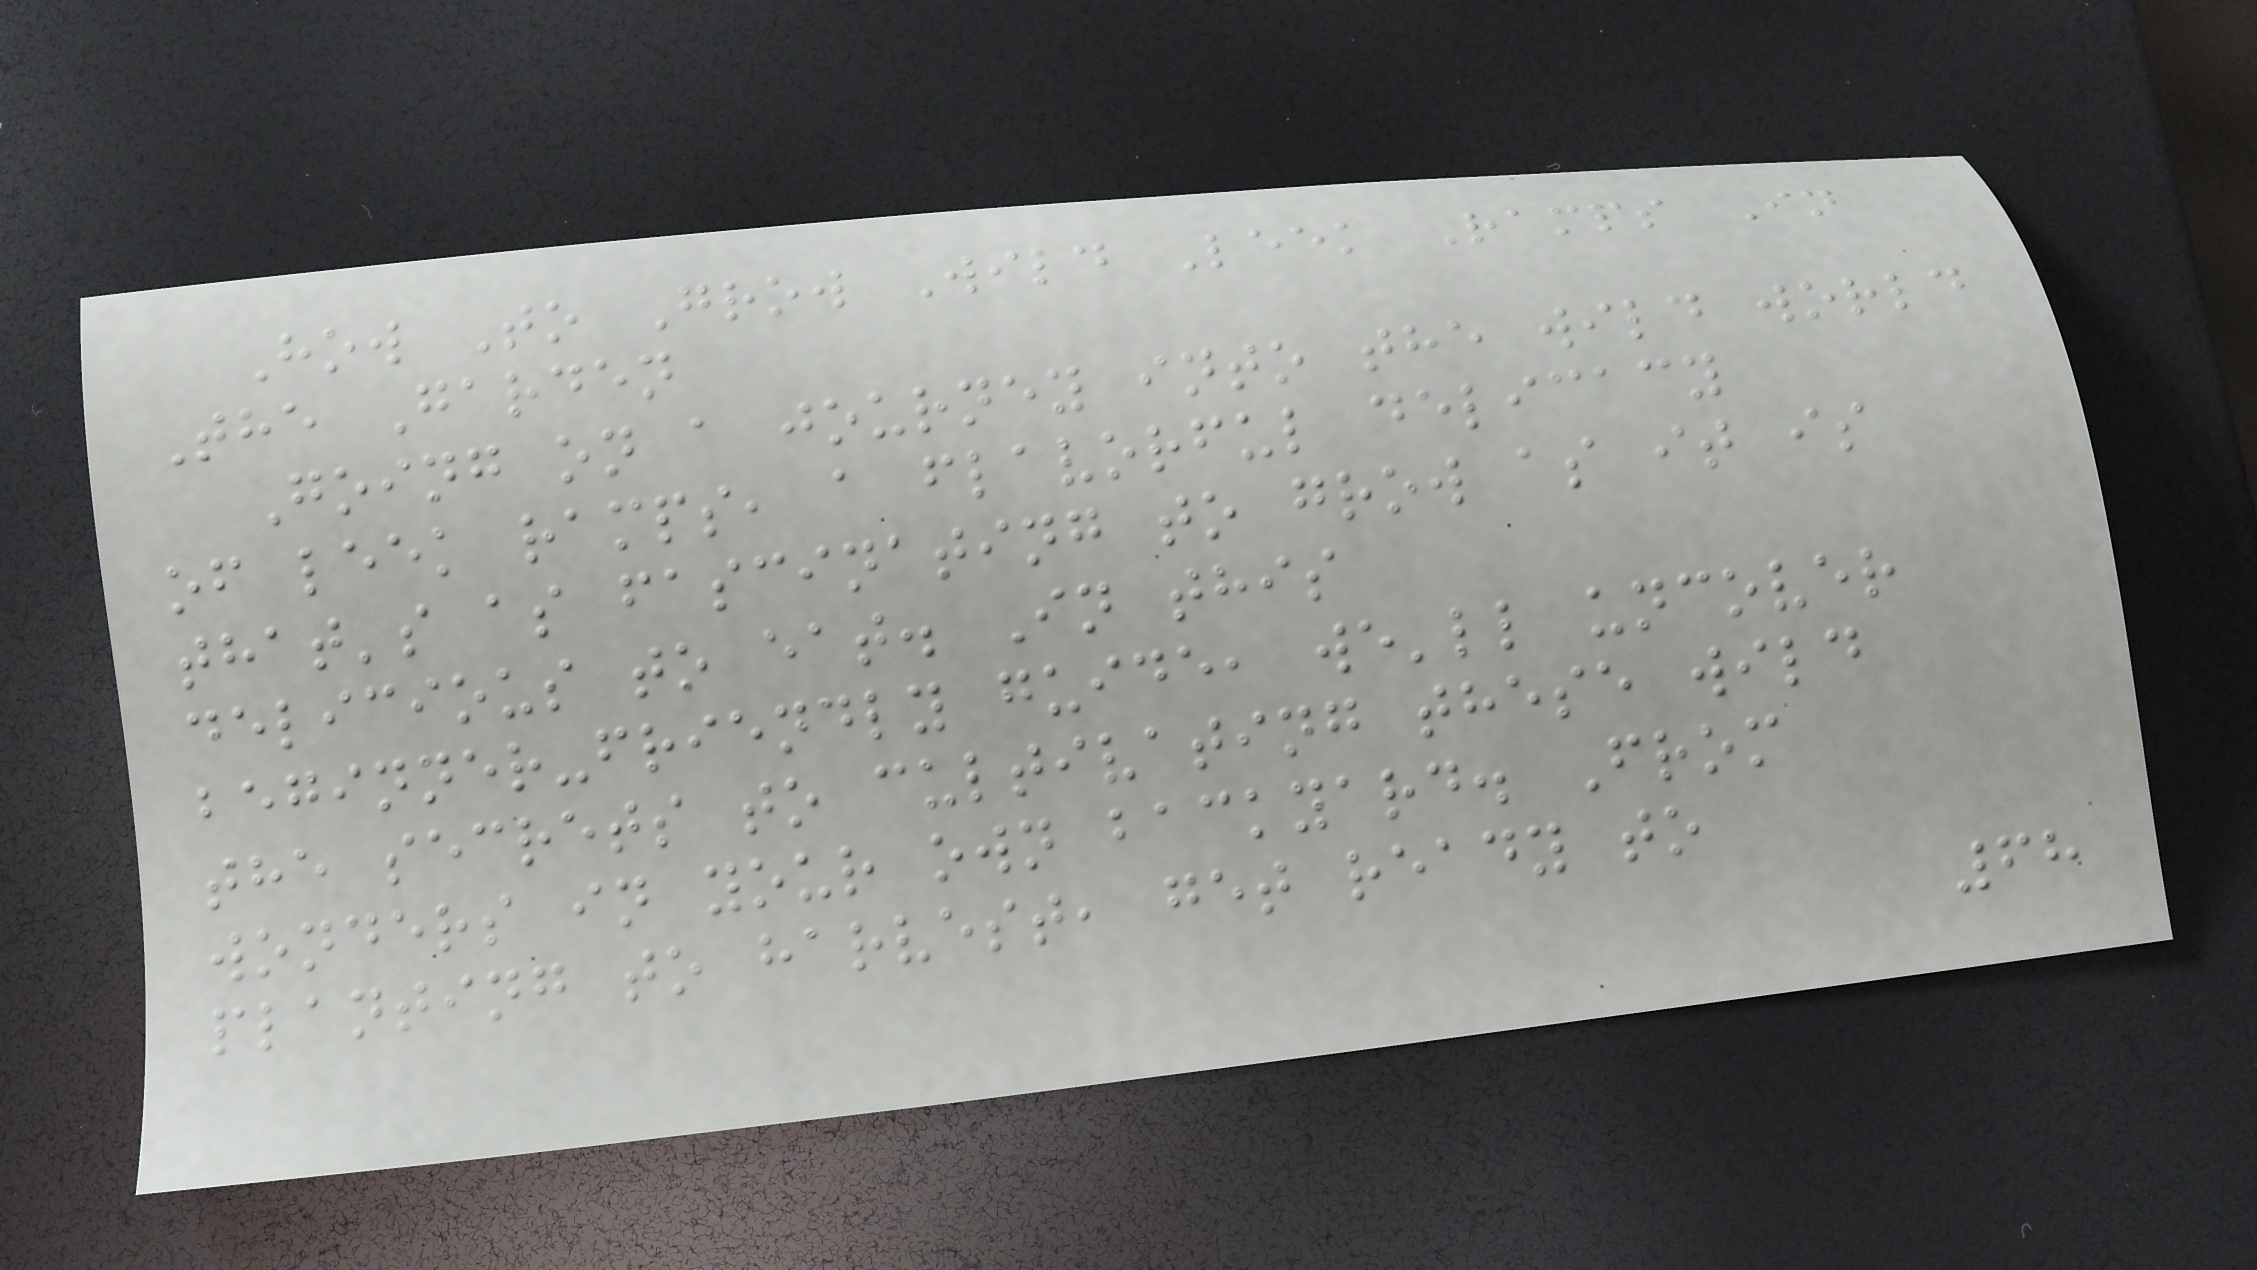How To Grow Wild Leek Ramps In
The Garden
Going on a journey into the wild world
of leek ramps, a flavorful delicacy
that's as fascinating to grow as it is
delicious to eat. In this
beginner-friendly guide, we'll uncover
the secrets to cultivating these wild
wonders in your own backyard. From
planting to harvest, get ready to
68
